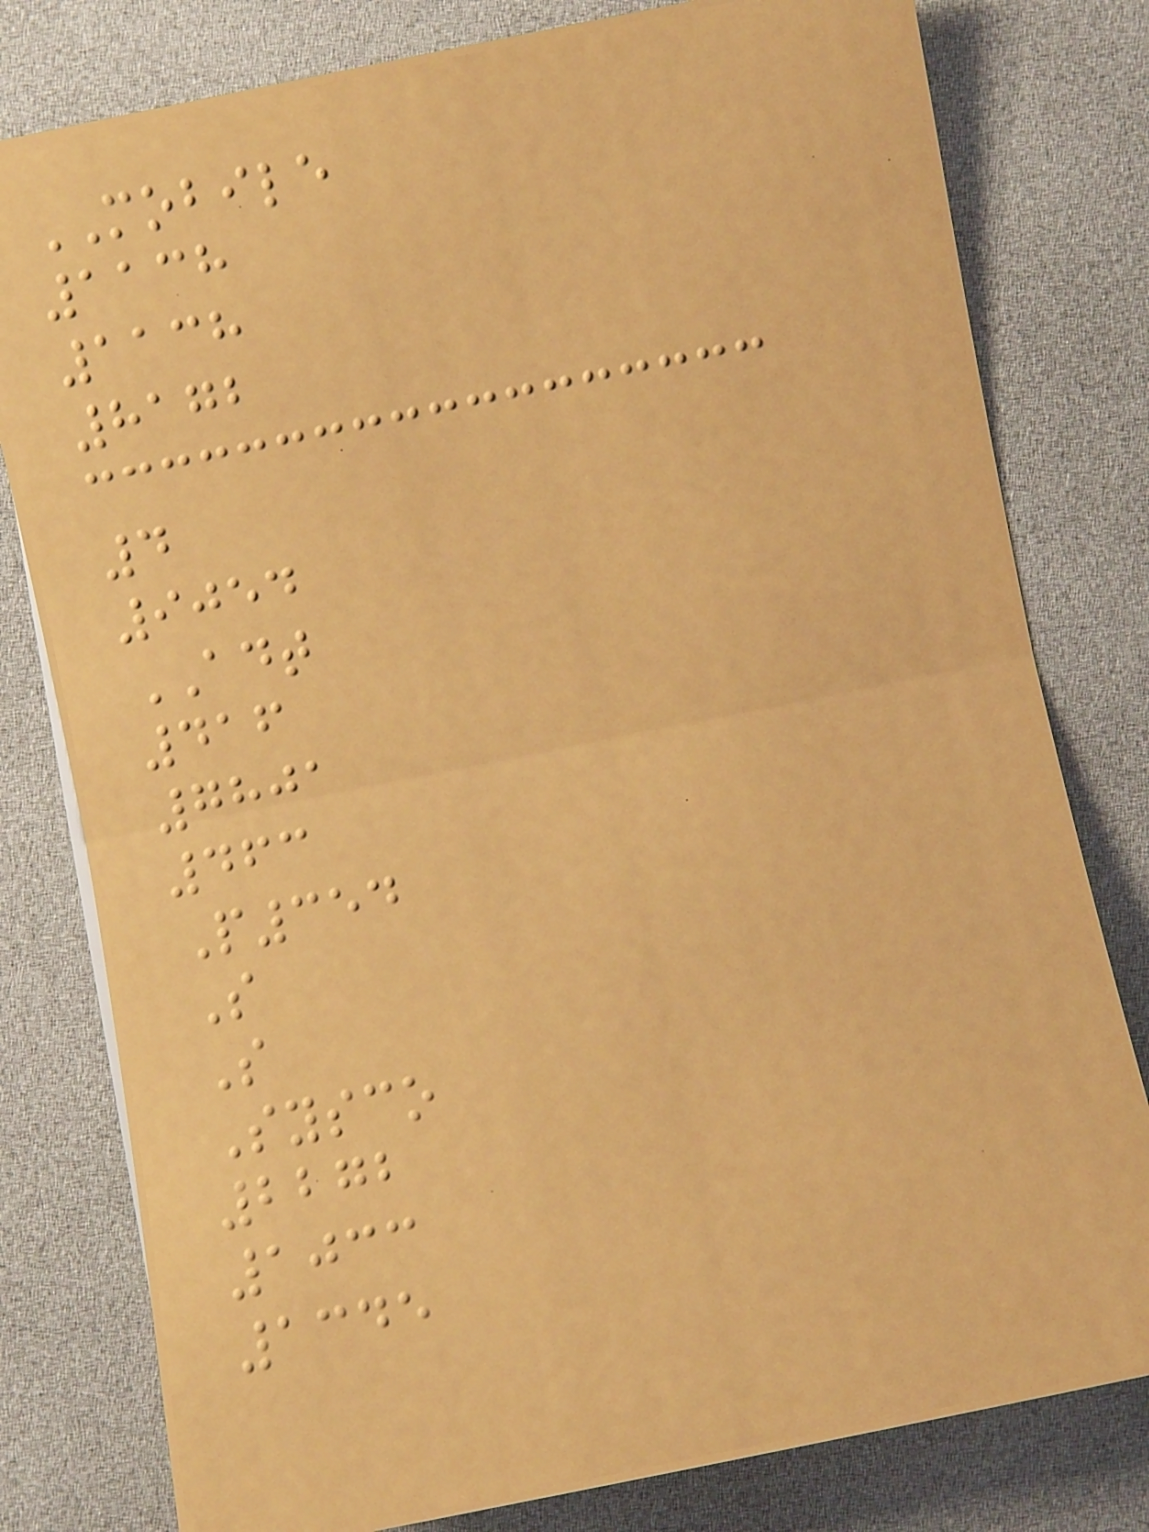MOBILE
1138
1138
8172
4
9054
ADT
416
7801
463
P354
S
S
Sysco
2272
1033
1345
